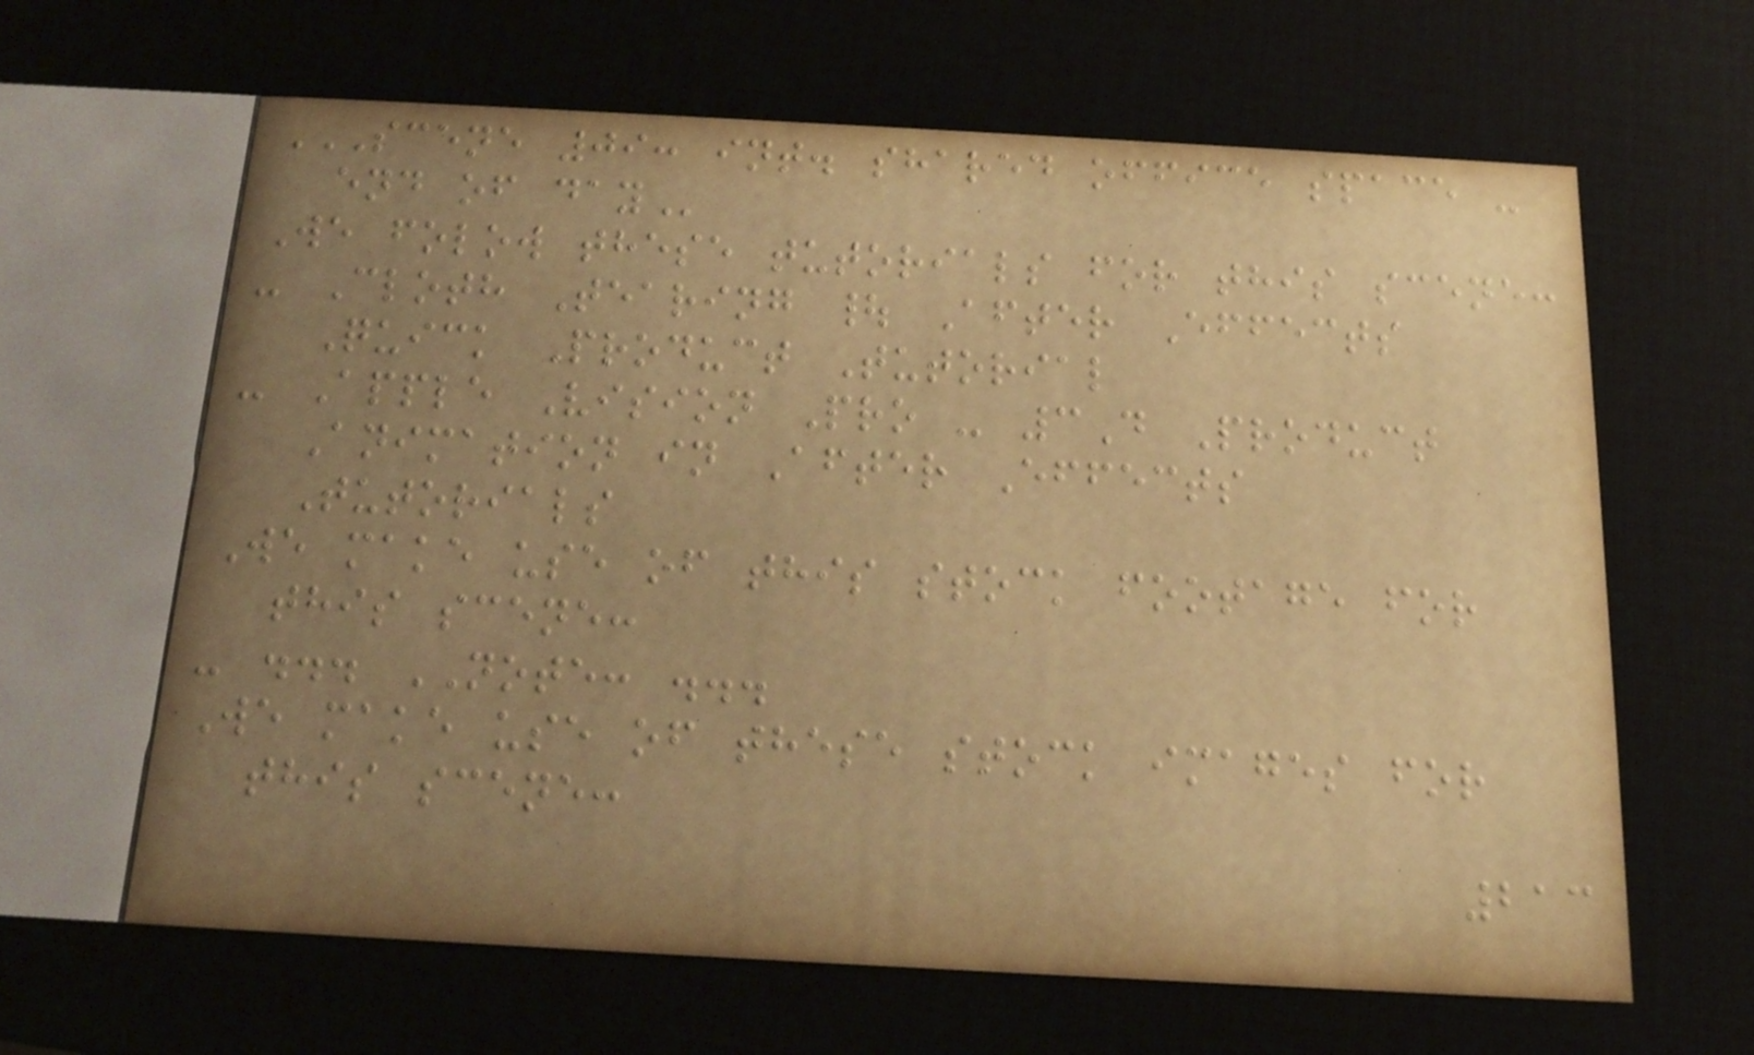SCENE 09: INT. SHARED OFFICE SPACE -
END OF DAY
We folow these tutorials for this scene:
- Cloth Tearing | After Effects
Quick Product Tutorial
- Apple Vision Pro - 3D Product
Animation in After Effects
Tutorials
We make use of this stock footage for
this scene:
- ... NOTE: ...
We make use of these stock images for
this scene:
213
